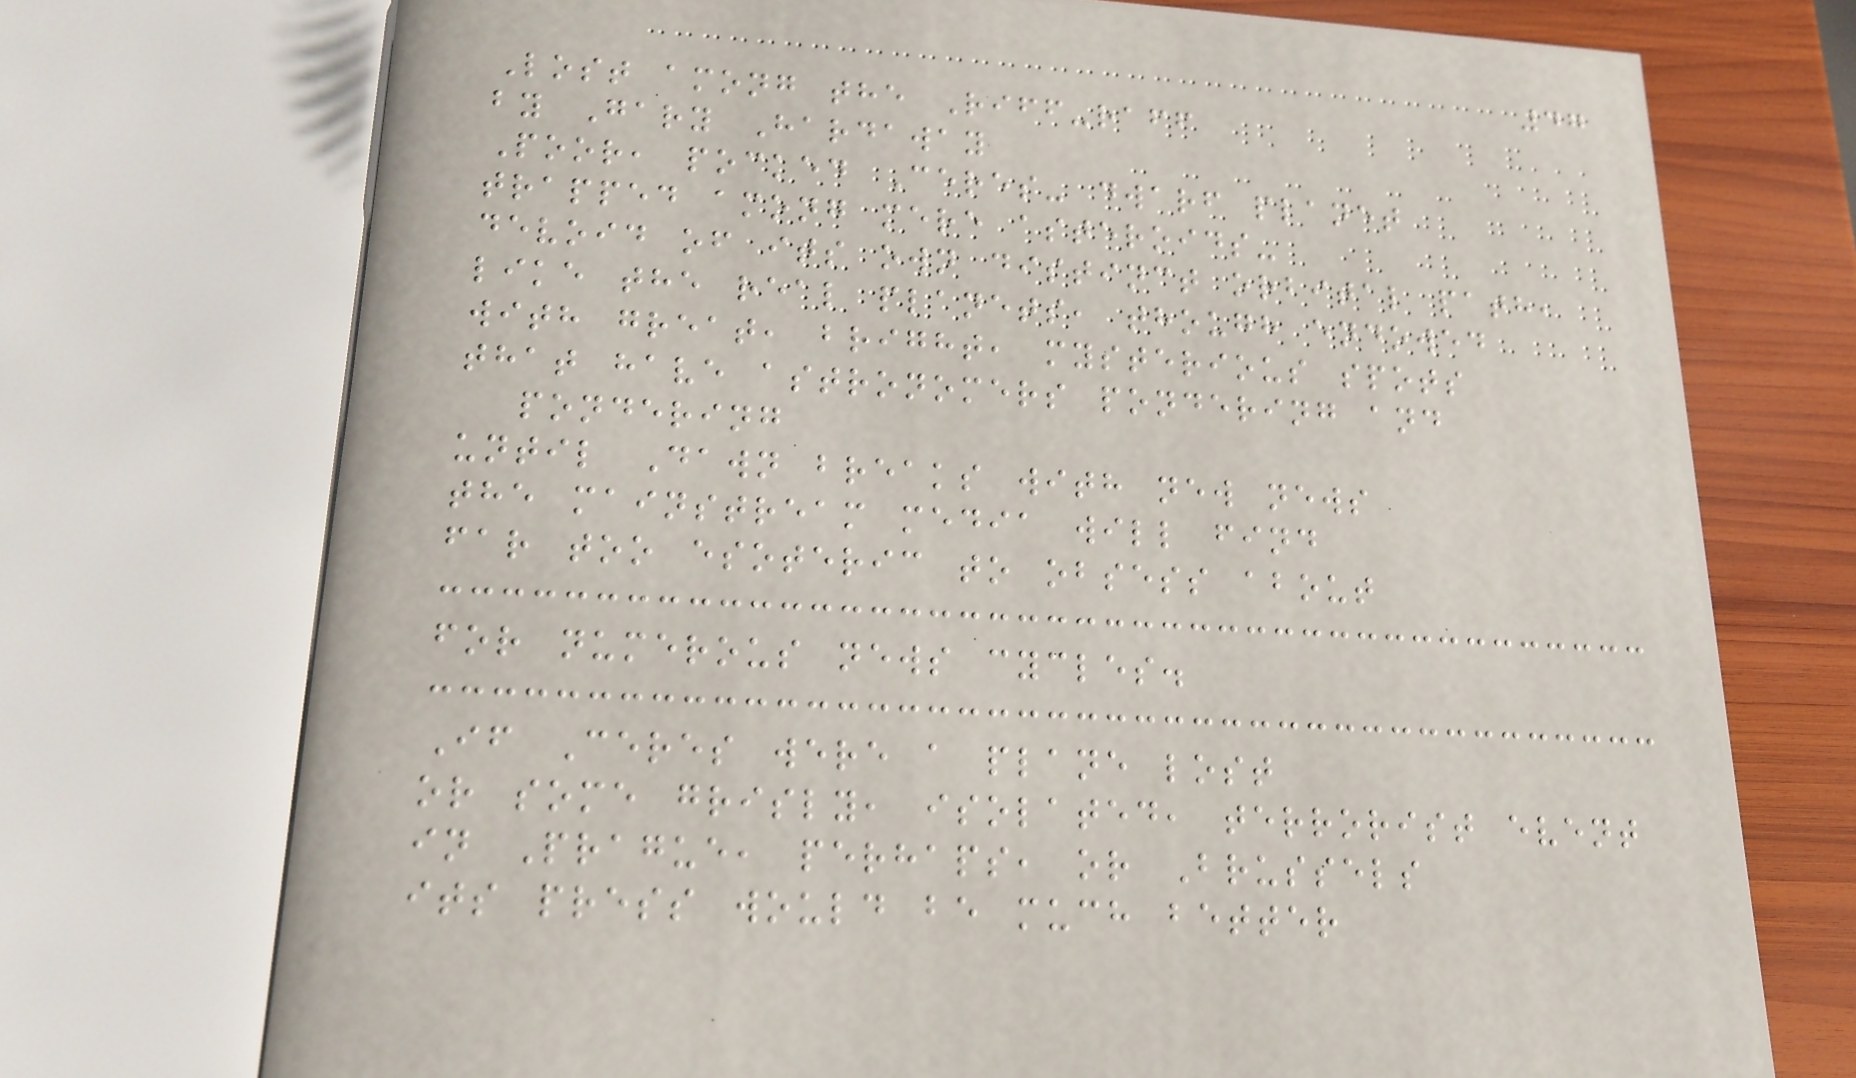47
Lost among the Riff-raff
by Gary Hardaway
Poor, pocked Ceres- dwarf planet
trapped among mere asteroids-
devoid of its own distinct orbital path,
like the real planets, though endowed
with great, bright, mysterious spots
that have astronomers pondering and
pondering
until Dawn breaks with new news
the mainstream media will find
far too esoteric to obsess about
for numerous news cycles.
If Ceres were a plane lost
or some grisly, isolated, terrorist event
in Prague, perhaps, or Brussels
its press would be much better
